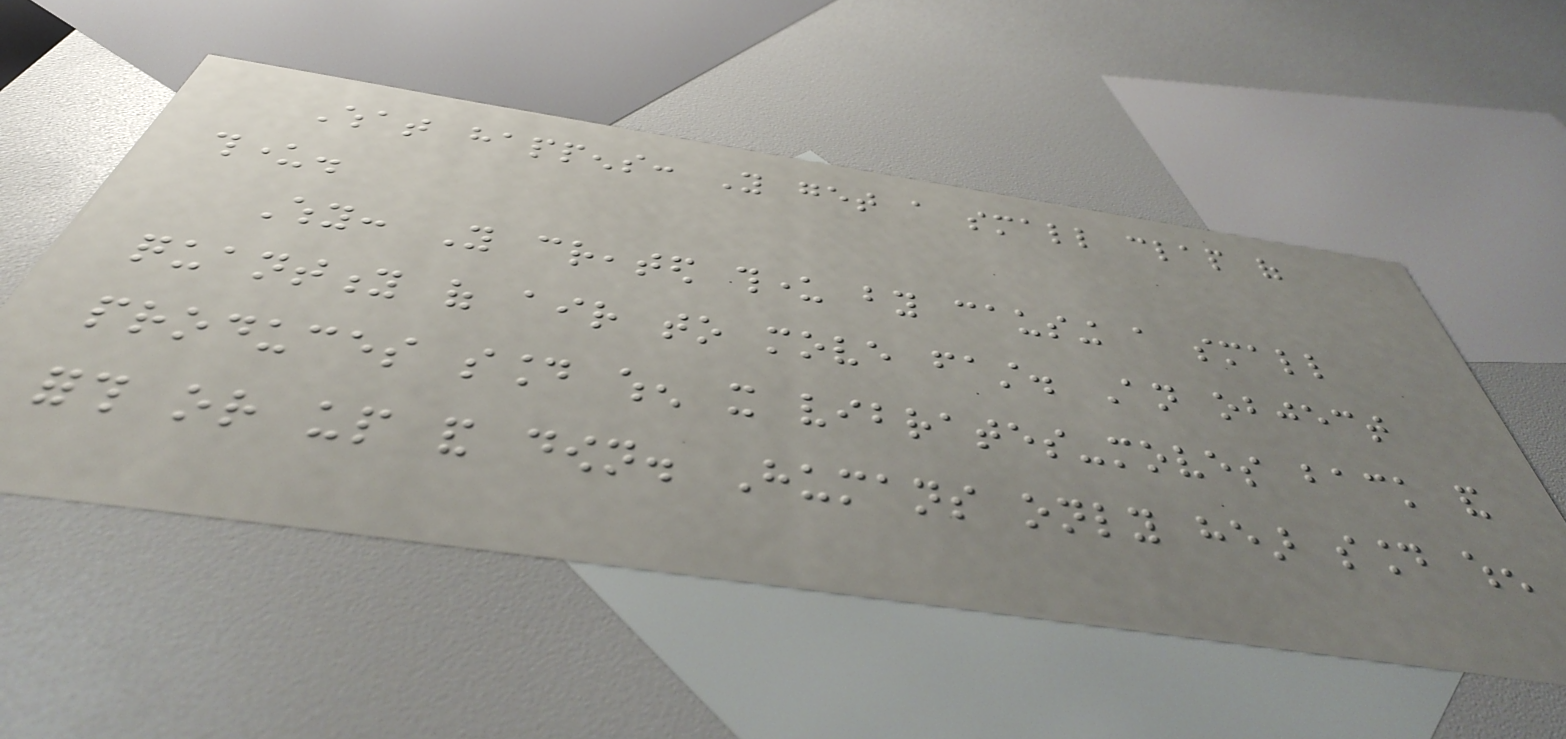What happens: You get a small clap of
thunder.
Why: You created thunder by causing a small
quantity of air to move fast. An object
produces sound when it vibrates-moves back and
forth or up and down. Humans only hear sound when
